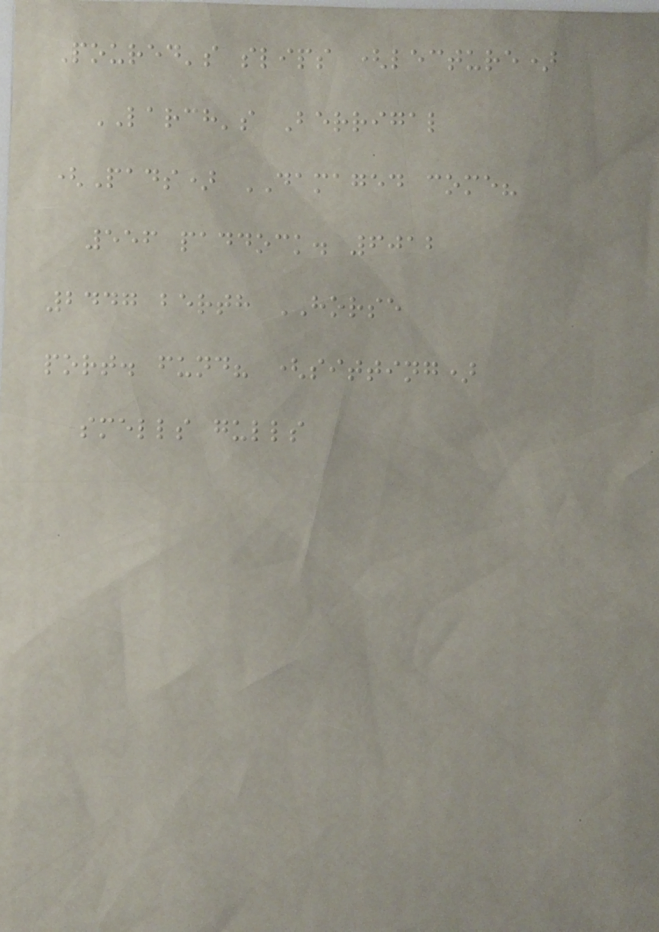Poured's slips (lecture)
LARCH's Berrigal
(Pads) DAMAGED come?
556 paddock. 6012
2447 berth HORSE
port. fund? (sitting)
smells gulls
